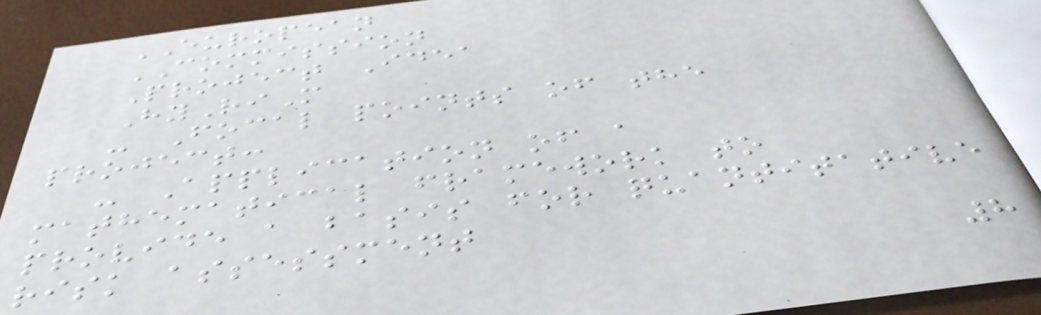EUROPEAN
COMMISSION
Project Idea
HyRiM
- Focal points of the
project:
- Application of a
mathematical framework to
provide a basis for quantitative
risk assessment
8
